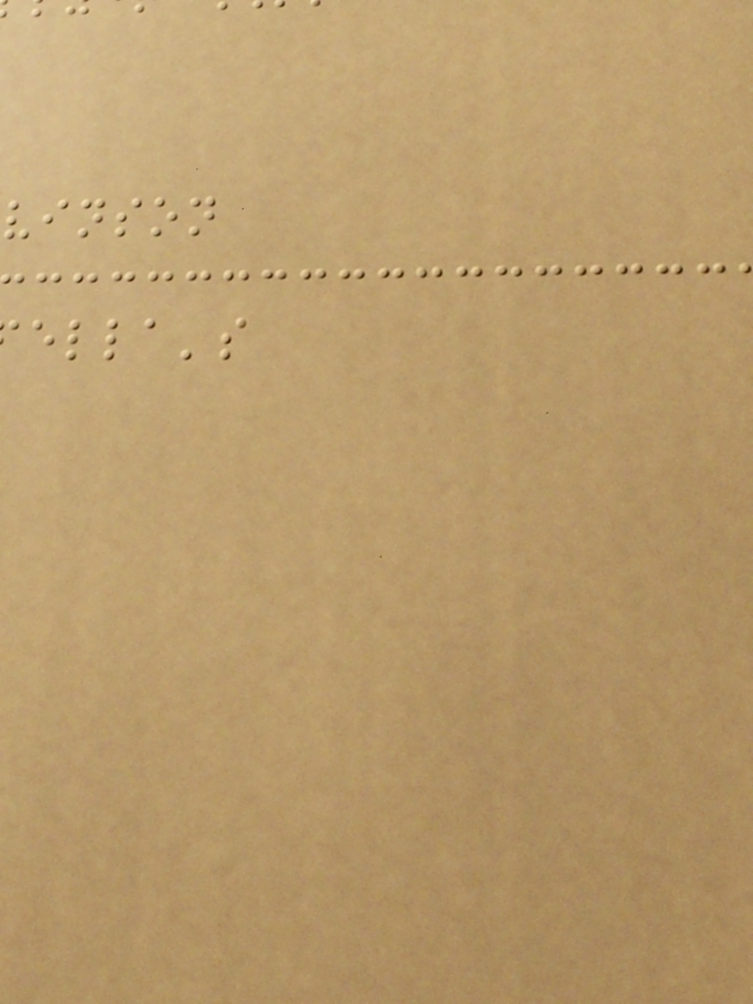vinson
ella's
